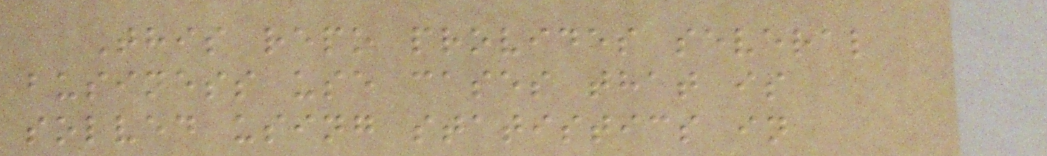This repo provides several
business use cases that is
solved using statistics in
